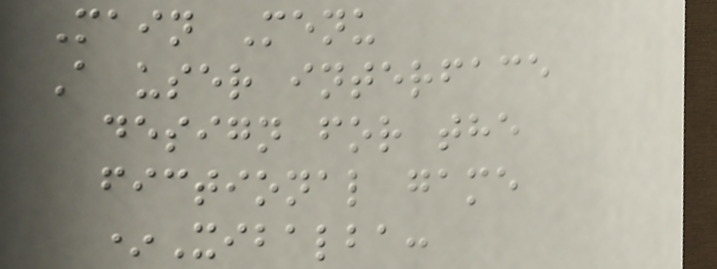Main Menu
A user interface
design for the
fictional game
*Xibalba:
